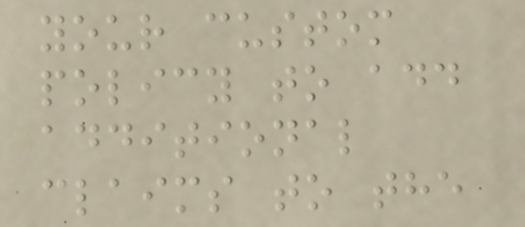your custom
policy to add
additional
claims to the
